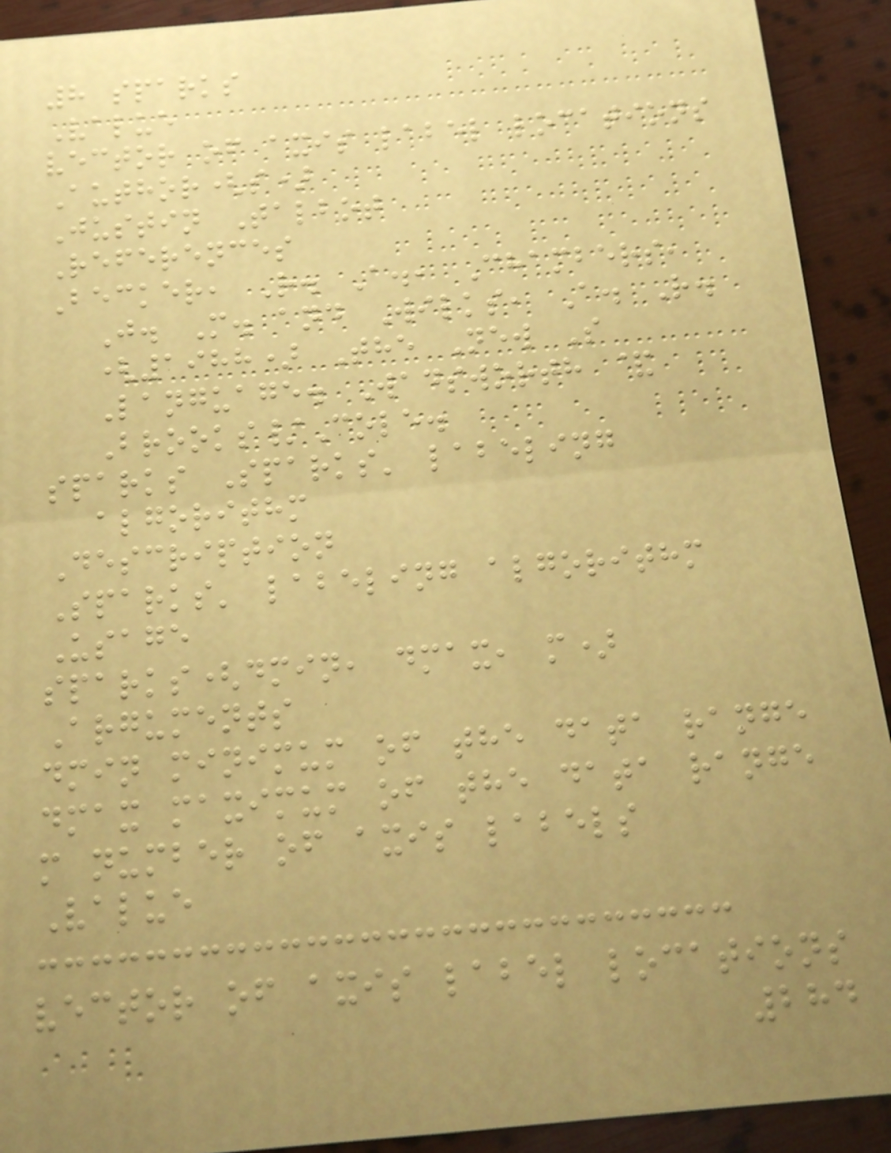8 sparks
Value
vector of axis label locations
Author(s)
Justin Talbot
References
Becker, R. A., Chambers,
J. M. and Wilks, A. R.
(1988) The New S
Language. Wadsworth &
Brooks/Cole.
sparks Sparks' labeling
algorithm
Description
Sparks' labeling algorithm
Usage
sparks(dmin, dmax, m)
Arguments
dmin minimum of the data range
dmax maximum of the data range
m number of axis labels
Value
vector of axis label locations
284
